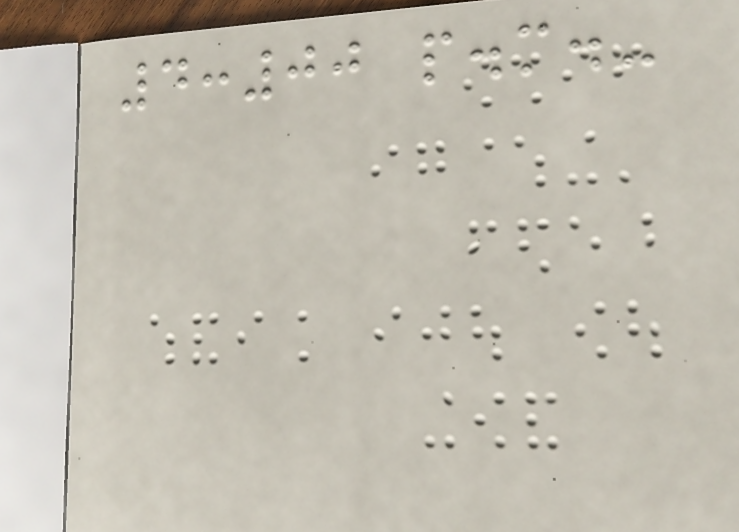4:00 p.m.-
